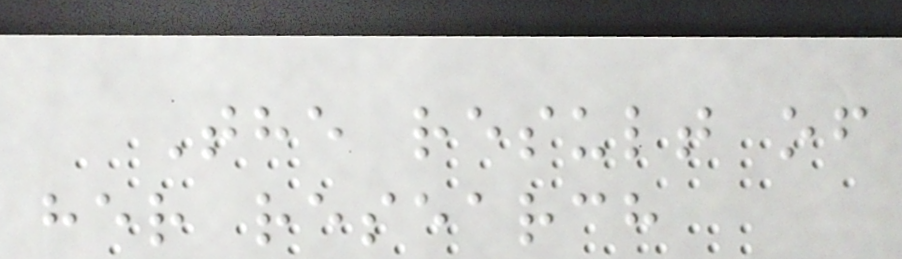The result of
her research
